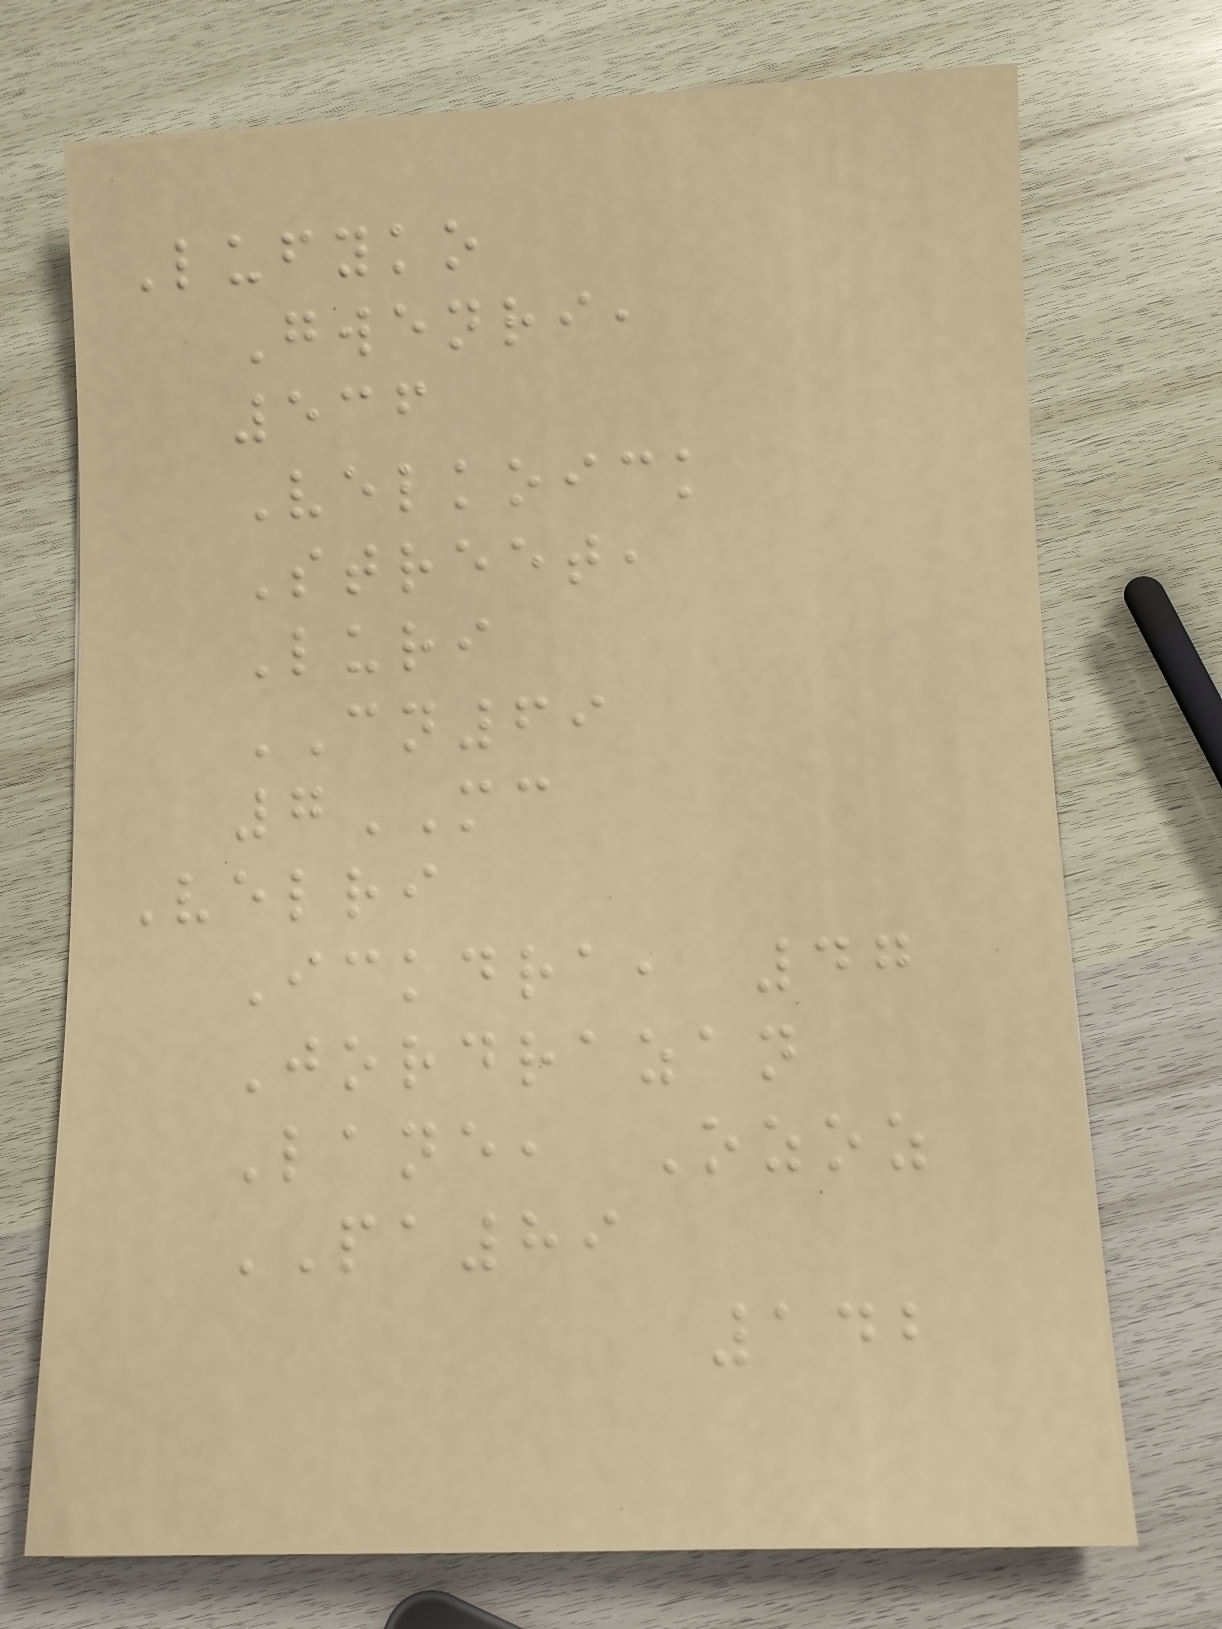Lufyko
Gwenri,
536
Velkoick
Street,
Luri
CN69
7MC
Velri
Ickdra, 47
Jordrazan
Lane, Ozoz
PA89
142
